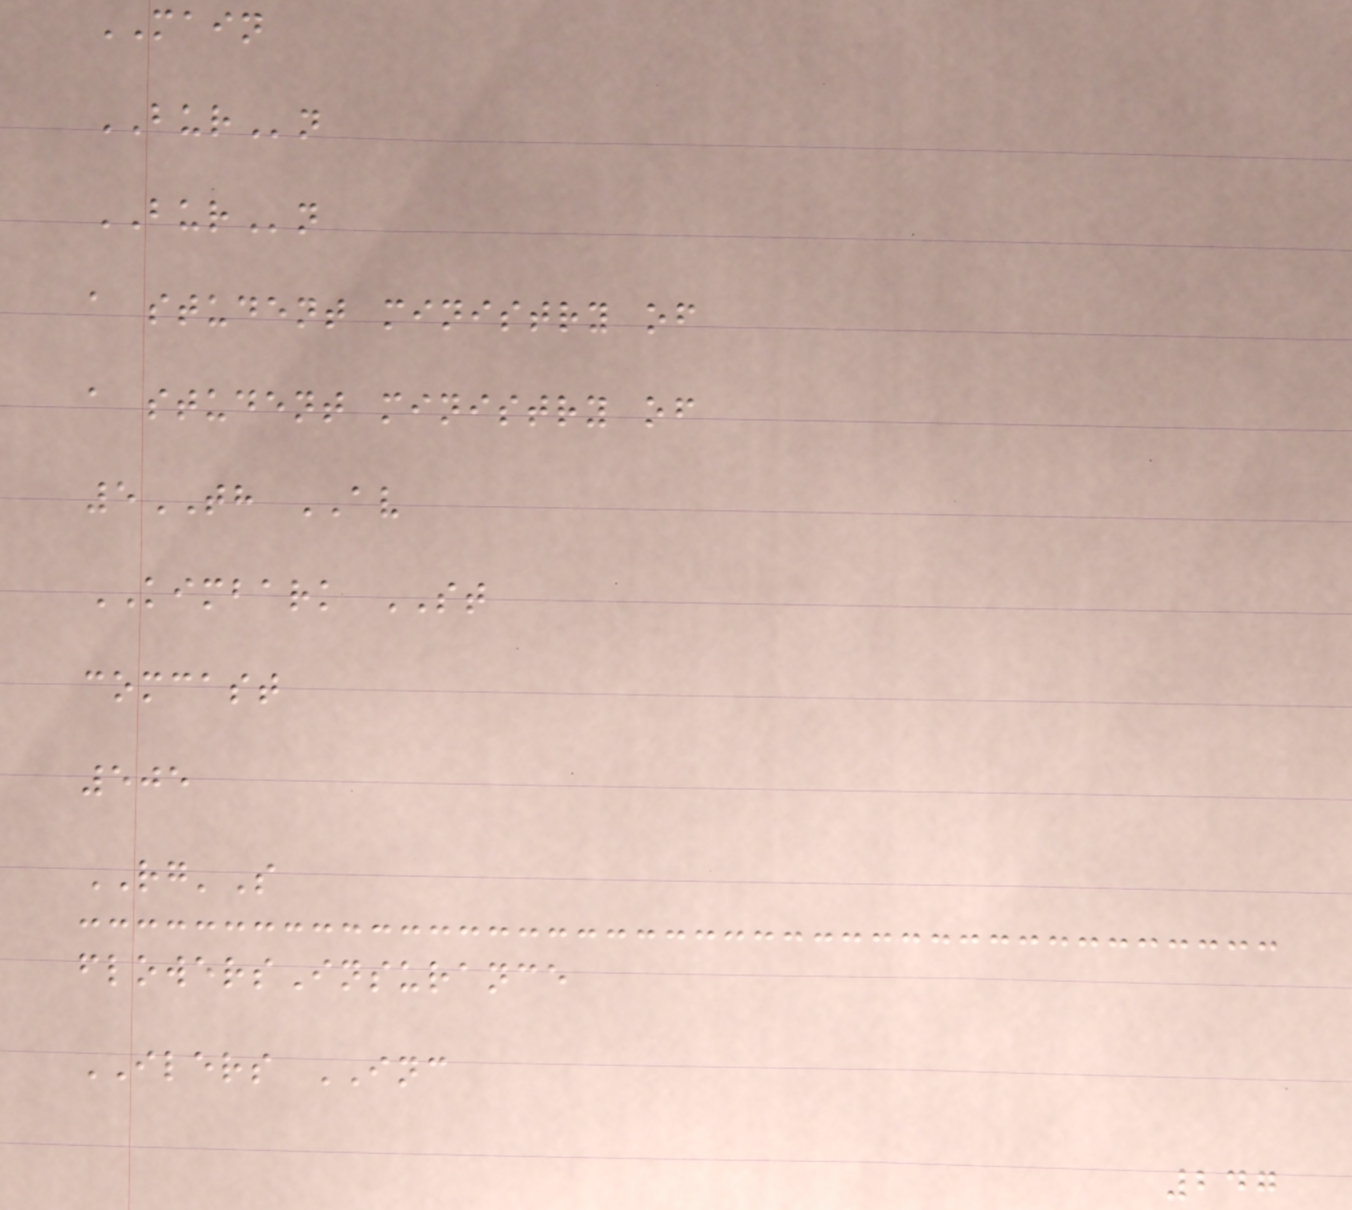MAIN
BURn
BURn
a student ministry of
a student ministry of
5TH AV
KIMBARK ST
comcast
505
RG'S
flowersInsurance
ILERS INC
247
